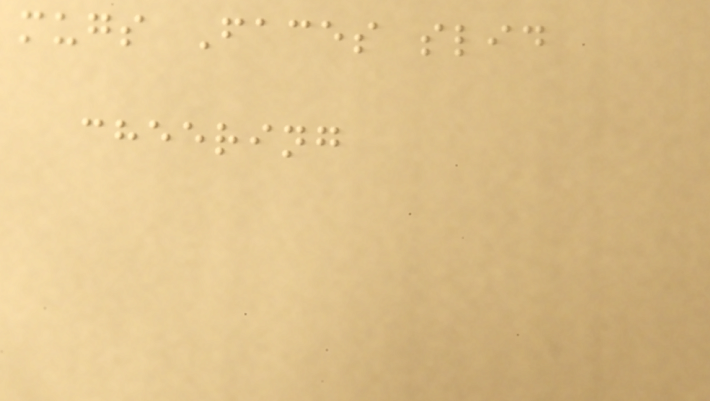mugs Faces slid
cheering
